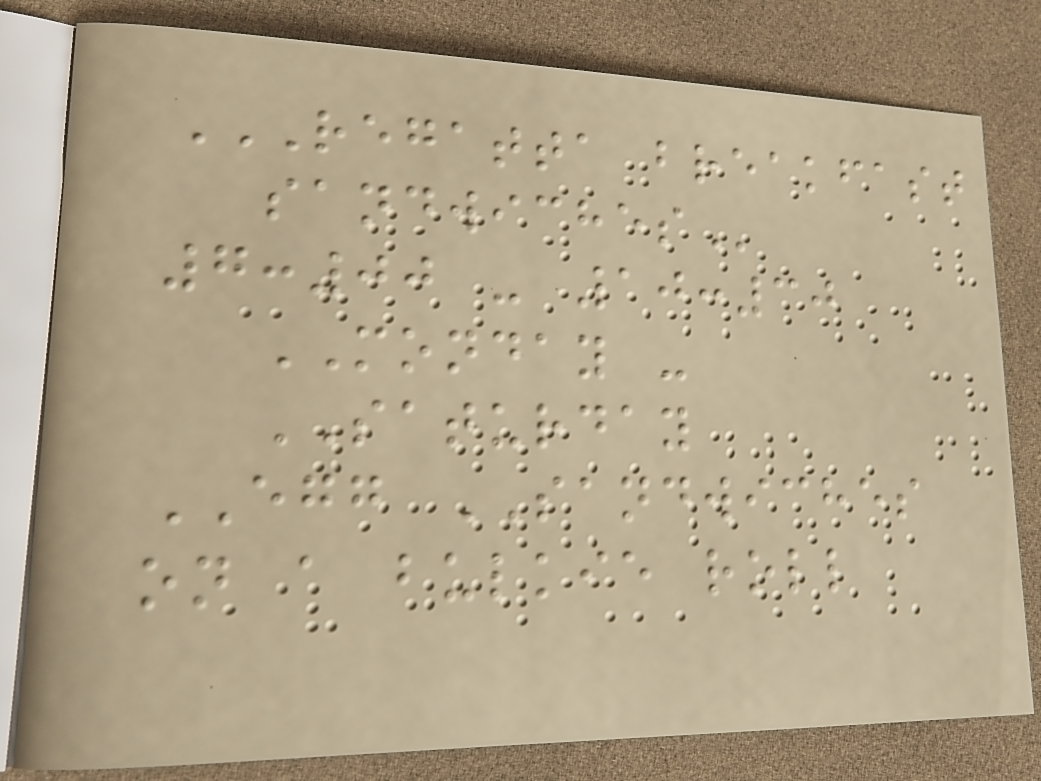REGATTA BREAKFAST
SANDWICHES
7:00 - 10:30
MONDAY -
SATURDAY
EGG SANDWICHES
on a bulkie roll
